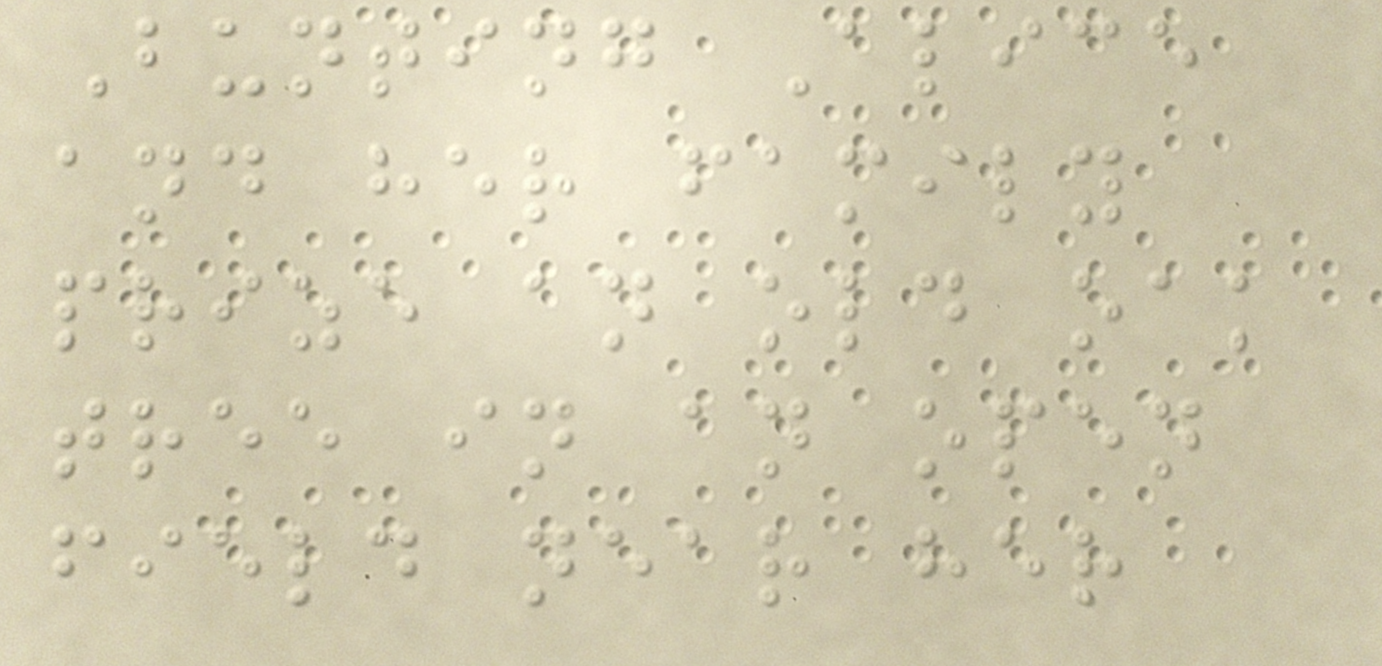Bunting Alice
and her family
prize an old oak
tree in an open
field near her
